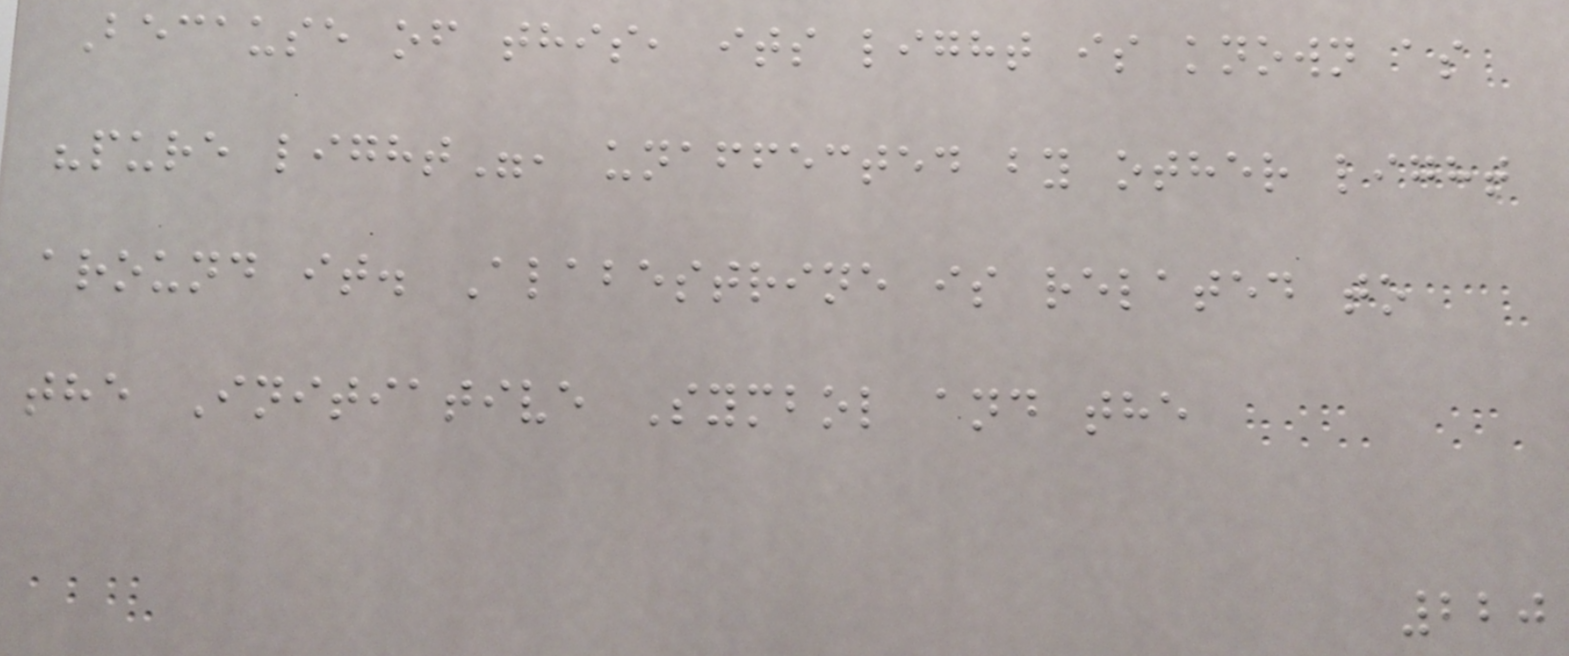Because of this, its light is known as
"pure light", unaffected by other light
around it. Alabestrine is related to
the Initiative Symbol and the
220
